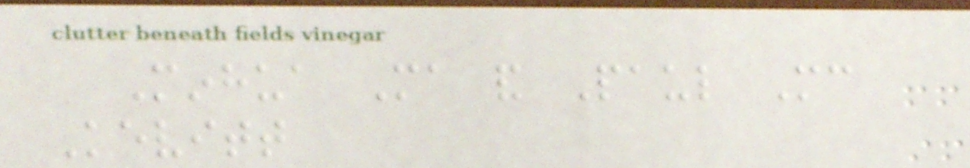Minhua Ma and Paul Mc
Kevitt
